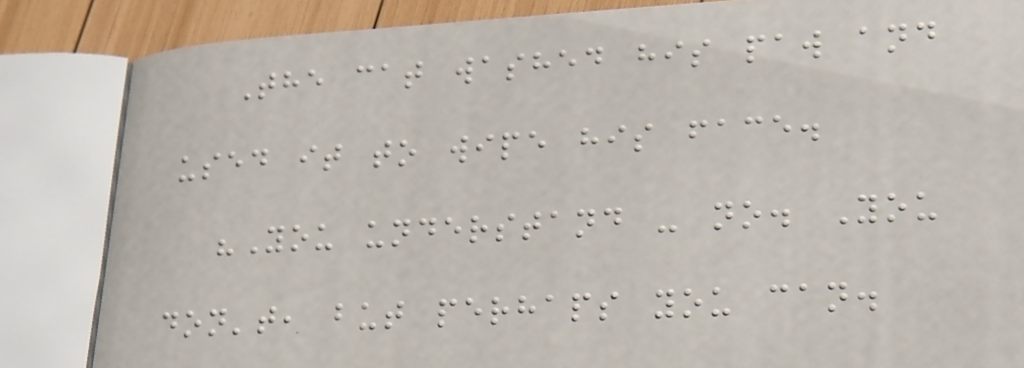The cat washed his paw and
used it to wipe his face.
"You understand - no. You
don't, but perhaps you can.
